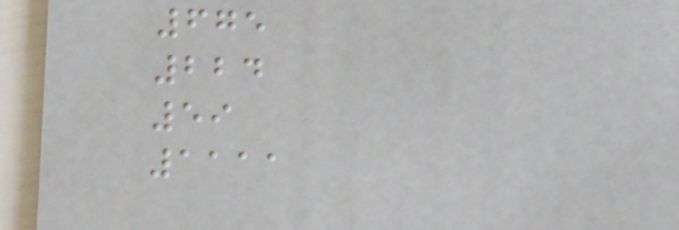675
224
59
1111
